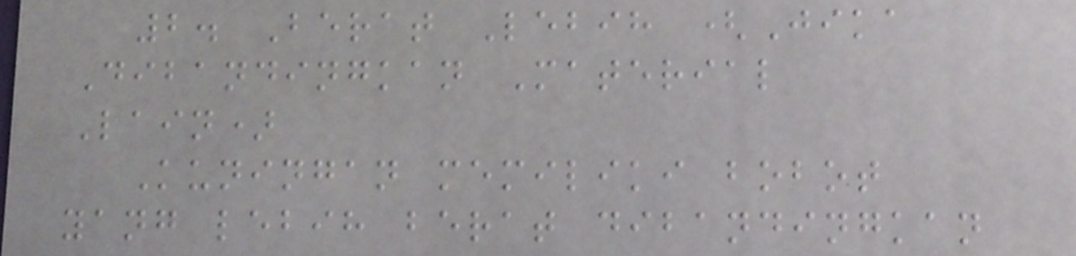2. Berat Lebih (Jika
Dibandingkan Material
Lain)
Kuningan memiliki bobot
yang lebih berat dibandingkan
